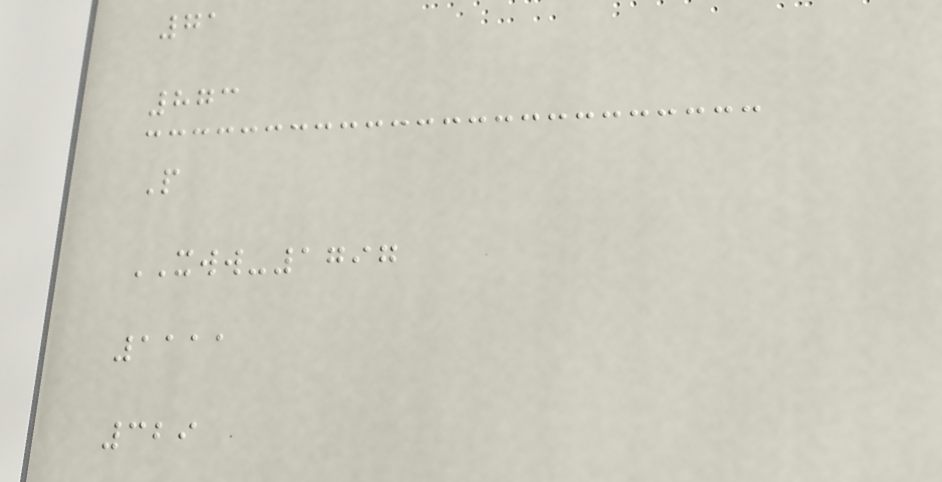71
873
P
XWW-1797
1111
329
